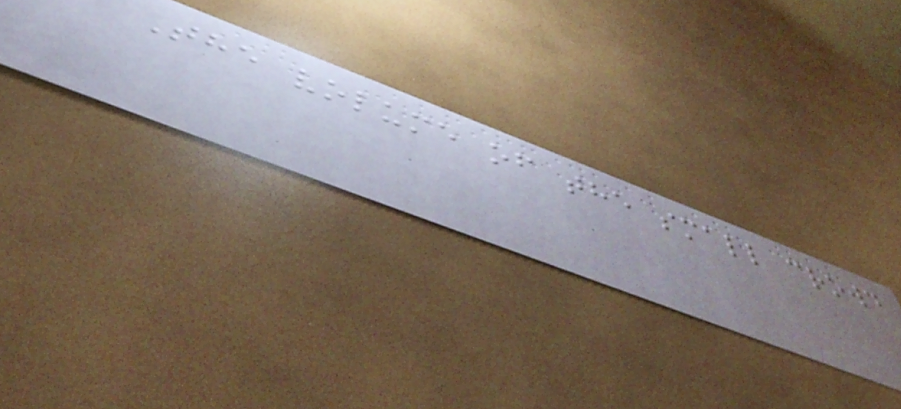The volume of the small crowd
